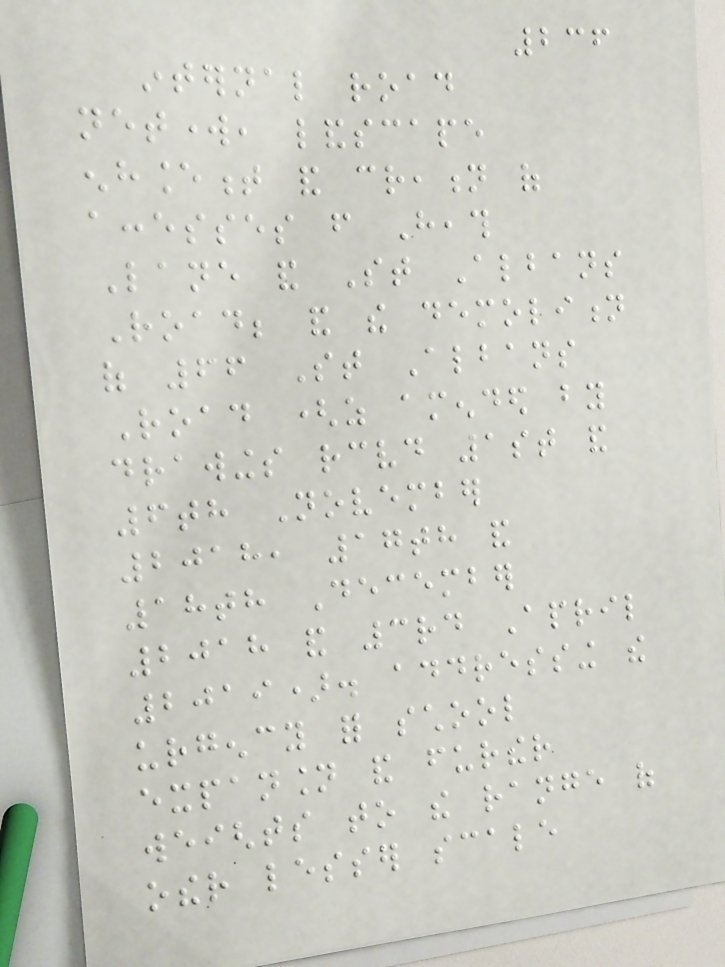236
internal road
network, landscape
enhancement and creation of
accesses from Heath
Lane and St Albans
Road; and the demolition
of 66 St Albans
Road (as amended by
drawings received 1st and
6th November
2018, 17th and
18th December
2018 and 3rd April
2019). addressing the
urgency for school
expansion and further
weights to the range of
other lesser scale
